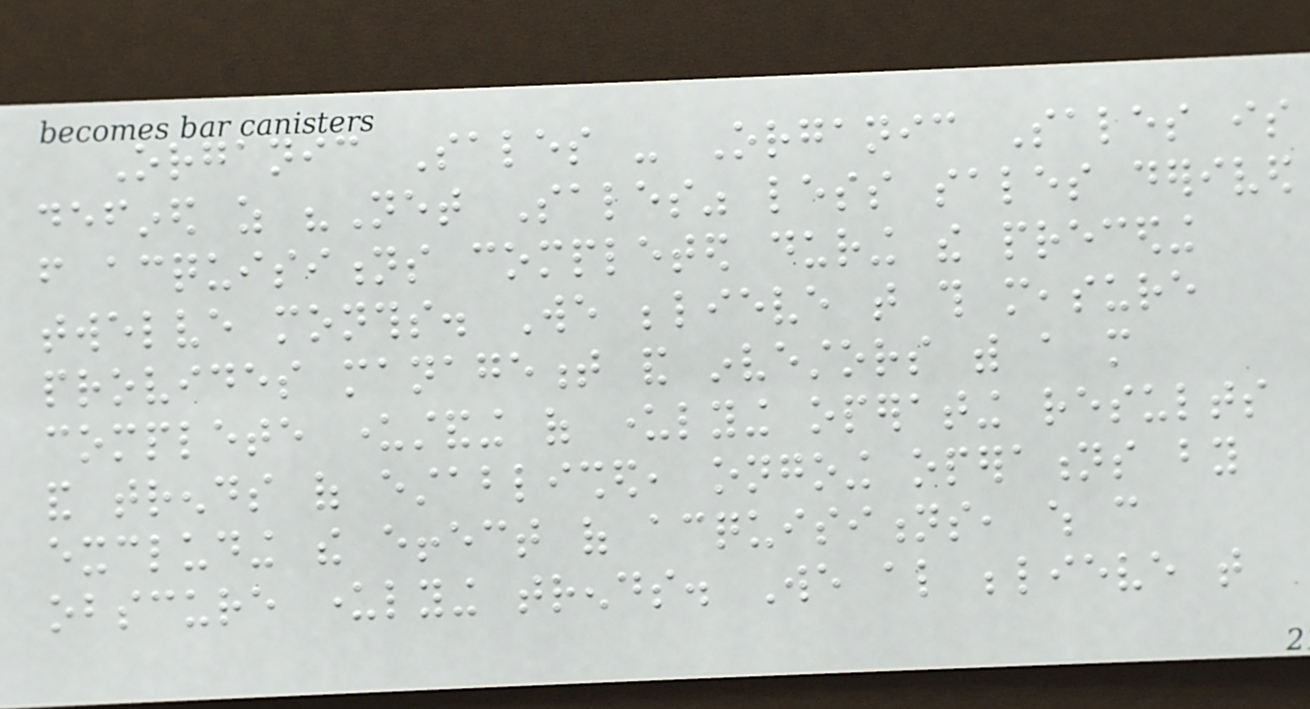Organic Sales - Organic Sales is
defined as "Net Sales" less sales derived
from acquisitions completed during the preceding
twelve months. We believe that this measure
provides management and investors with a more
complete understanding of underlying operating results
and trends of established, ongoing operations by
excluding the effect of acquisitions, which can
obscure underlying trends. We also believe that
